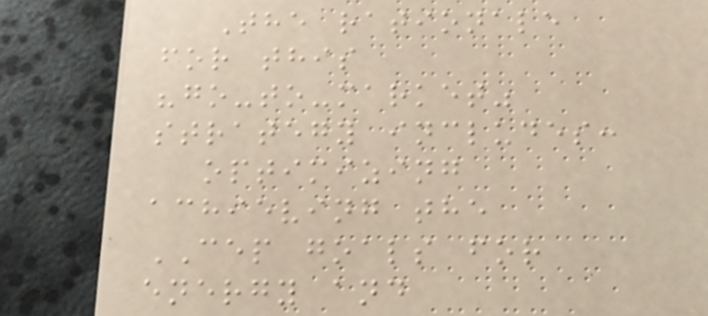The rationale
for this
"go-to-market"
strategy includes:
optimizing
achieving the
CEP goals for
energy and
